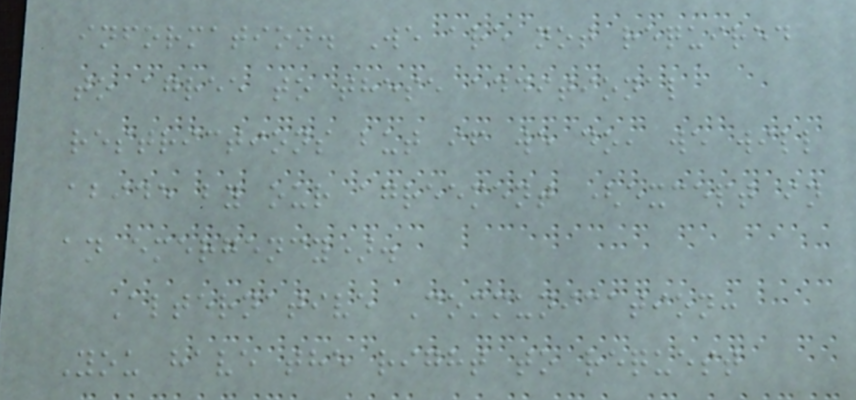information. We are not required
to agree to these additional
restrictions but if we do, we will
abide by our agreement (except in
an emergency).
Alternative Communication:
You have the right to request
